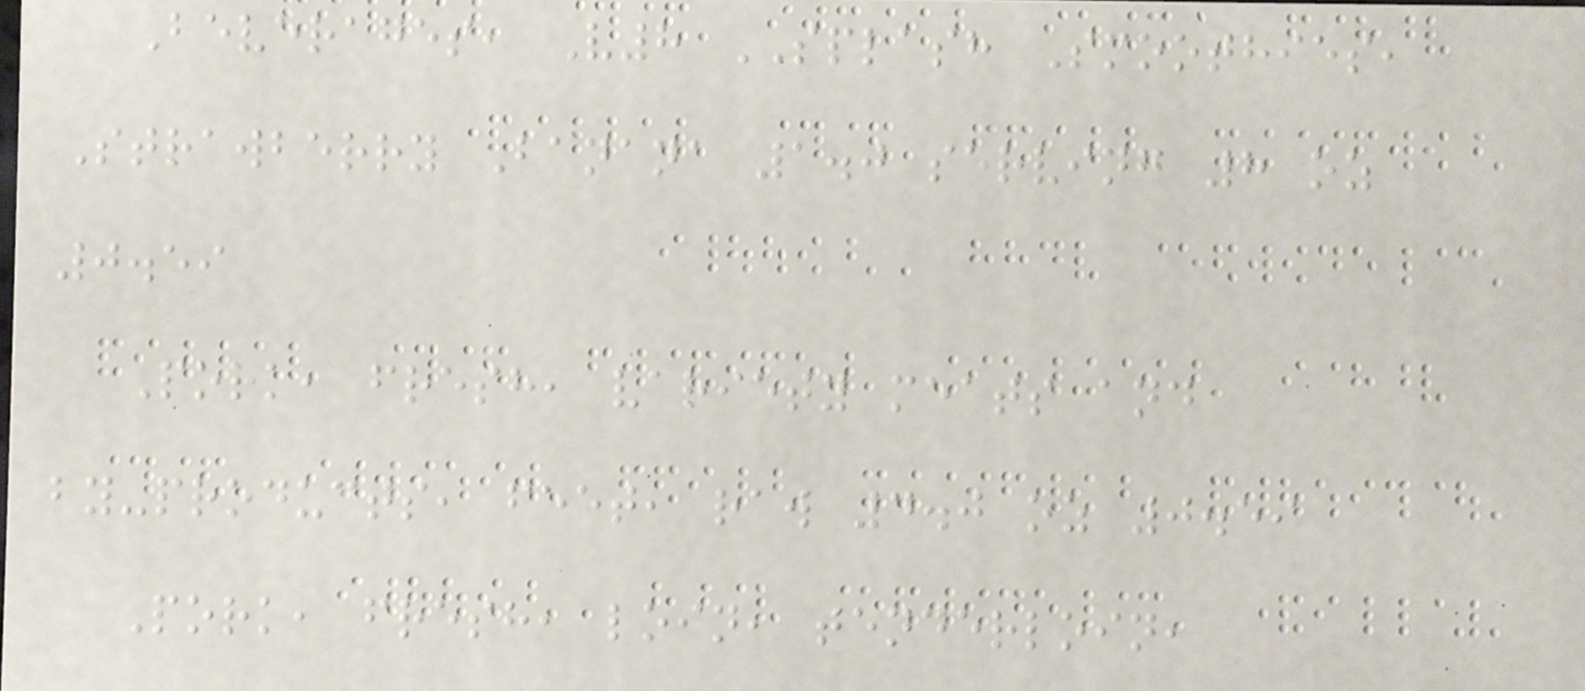Beverages, V8 SPLASH Smoothies,
Strawberry Banana 1.0 serving 8 oz
0.59
Pork, fresh, variety meats and
by-products, feet, raw 4.0 oz 0.59
Pork, fresh, loin, tenderloin,
